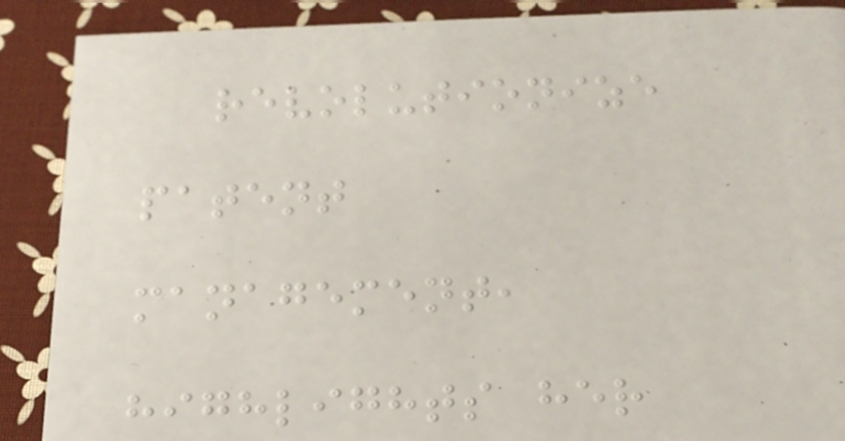revolutionize
patent
management,
highlights her
